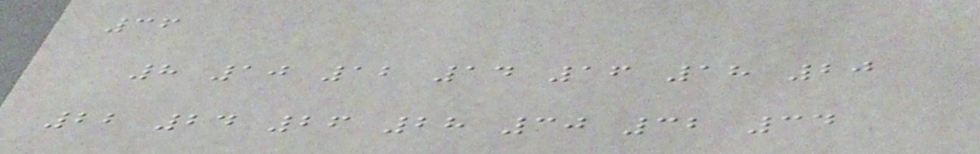36
8 10 12 14 16 18 20
22 24 26 28 30 32 34
